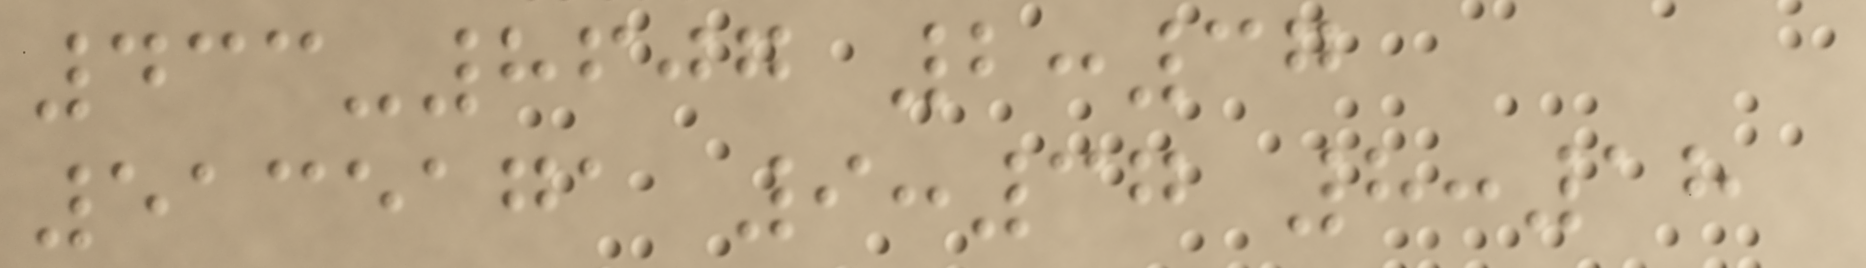433-8607 2:37
5135171 9:37 8:18
